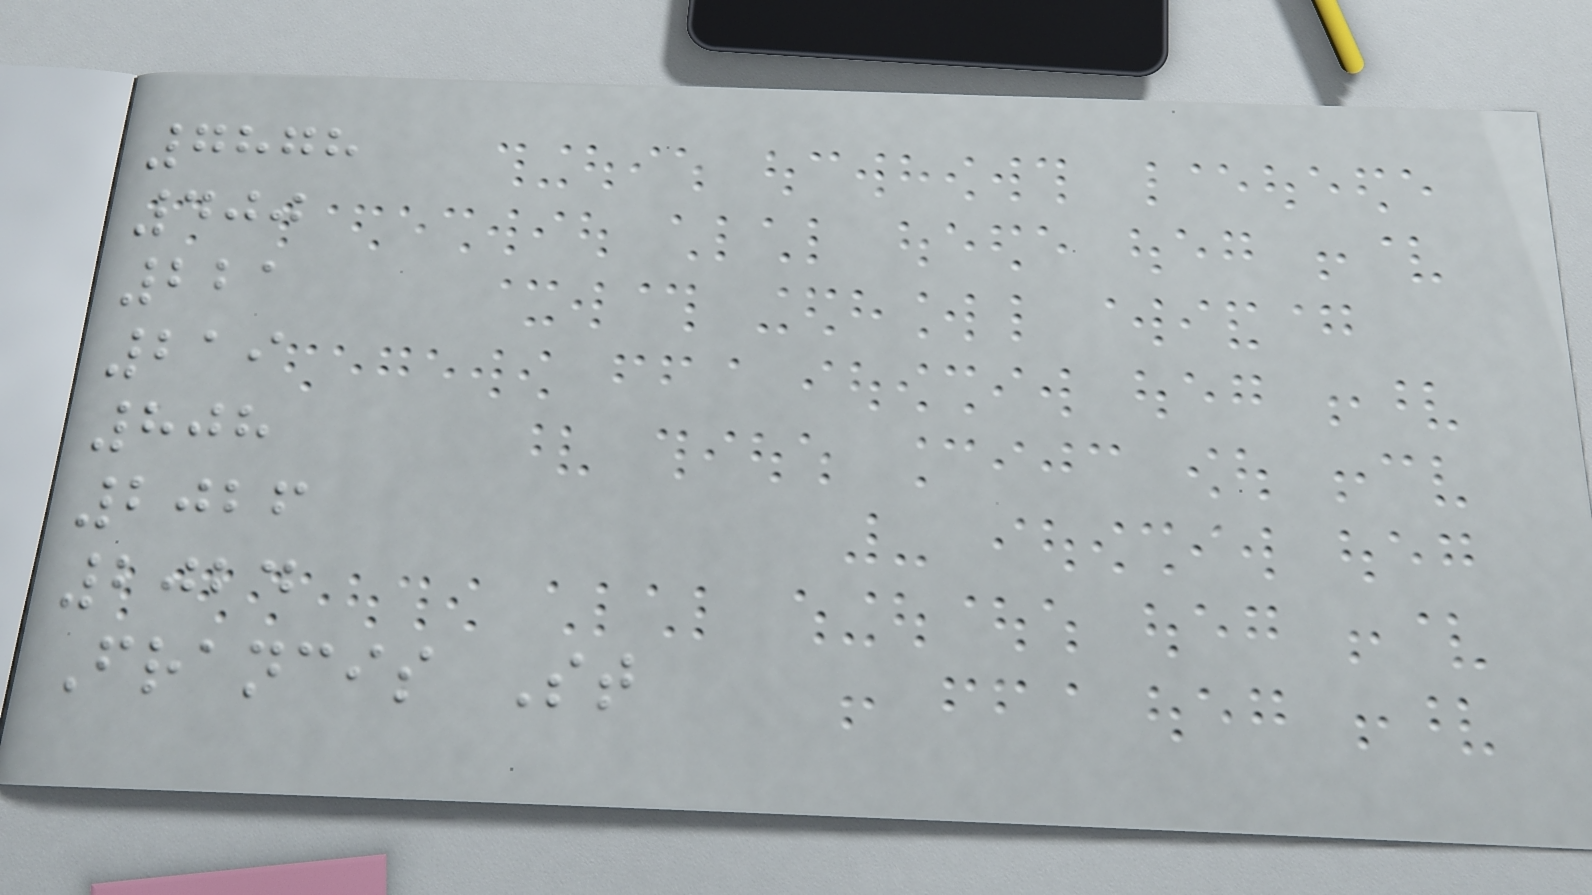7878
400
221
219
808
2026
2024
Francis St
